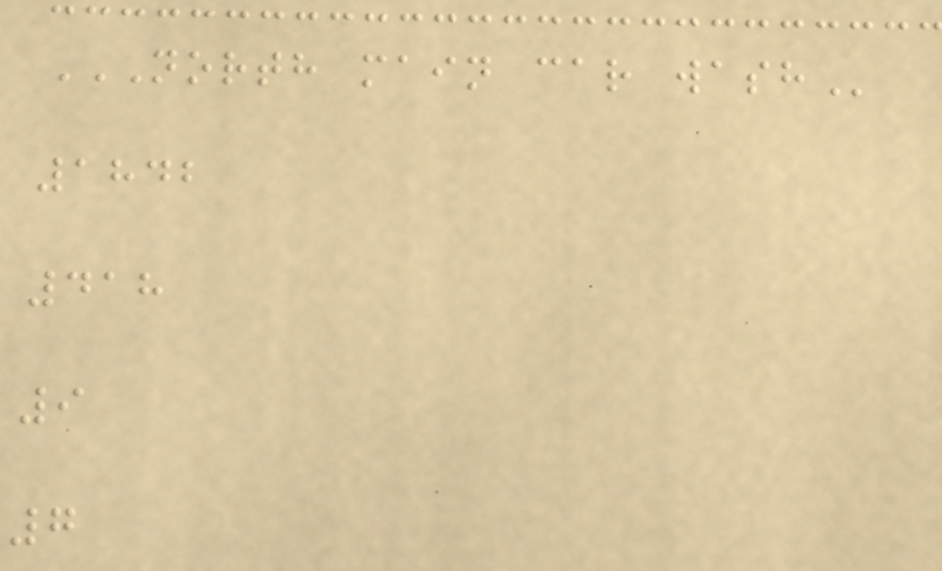NORTH MAIN CAR WASH
1842
418
9
7
